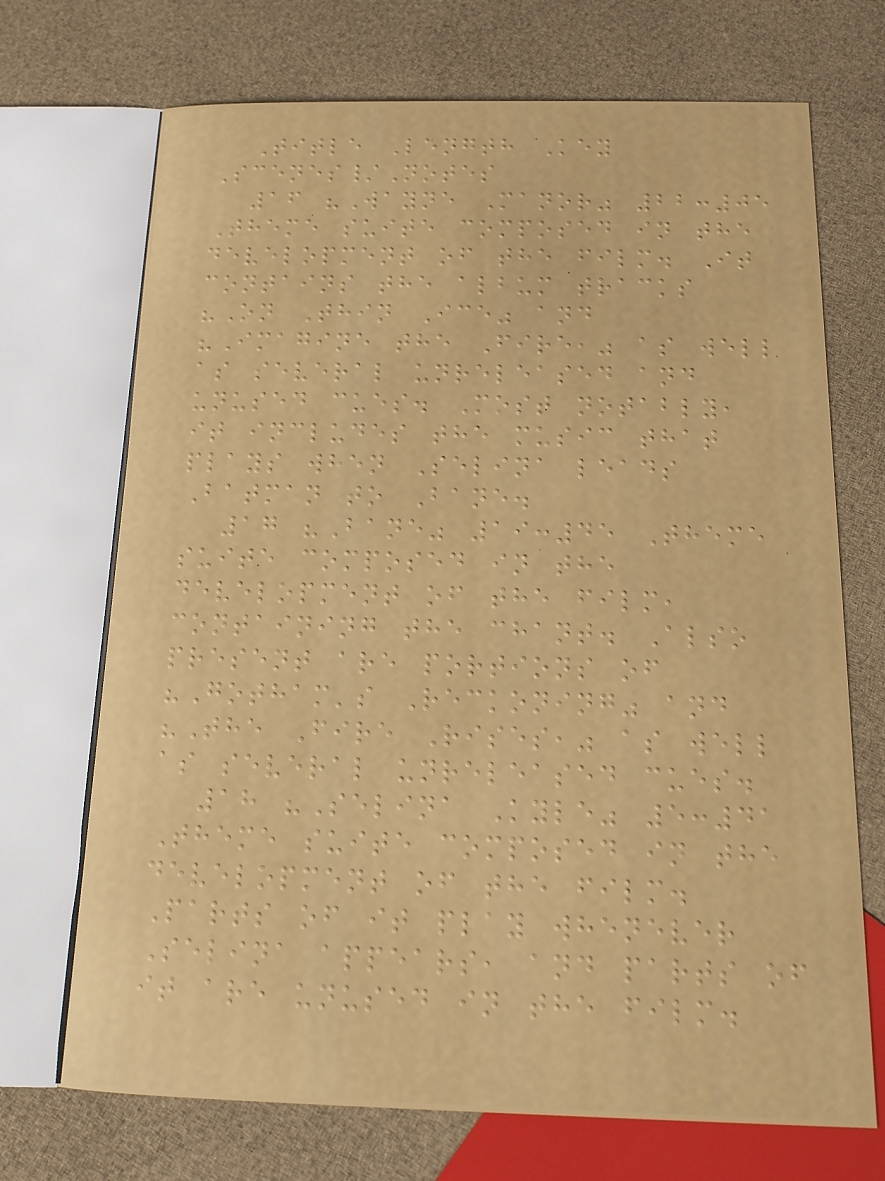Title Length Key
Scenes/Notes
16 "Wayne Manor" 22:05
Theme suite composed in the
development of the film. It
contains the album tracks
"On Thin Ice" and
"Imagine the Fire," as well
as several unreleased and
unused cues. Most notably,
it includes the music that
plays when Selina leads
Batman to Bane.
17 "Bane" 19:45 Theme
suite composed in the
development of the film,
containing the chant. Also
present are portions of
"Gotham's Reckoning" and
"The Fire Rises," as well
as several unreleased cues.
18 "Selina Kyle" 5:41
Theme suite composed in the
development of the film.
Parts of it play whenever
Selina appears, and parts of
it are unused in the film.
